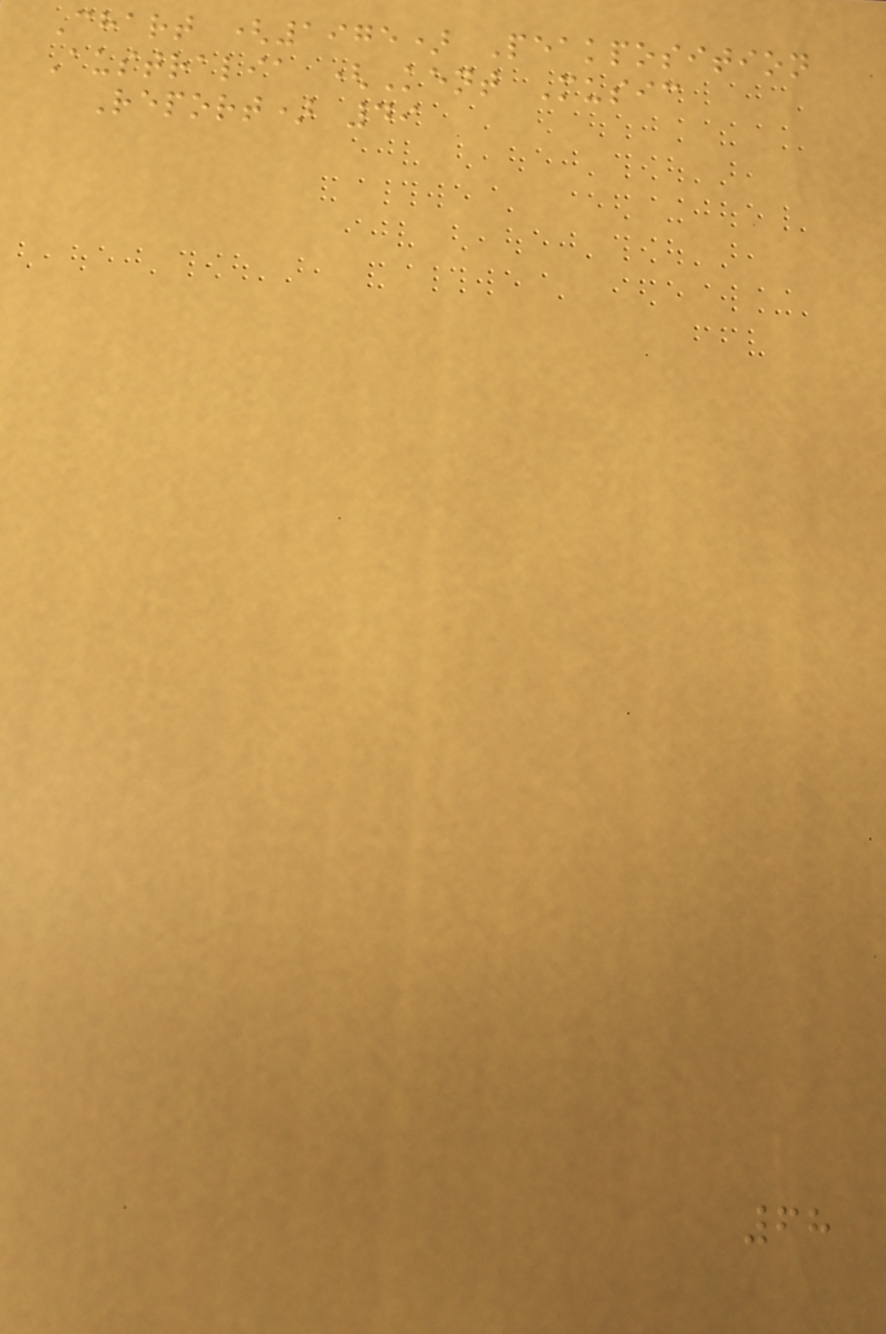Chart (1975) Peakposition
Australia (Kent Music
Report) 49
68
